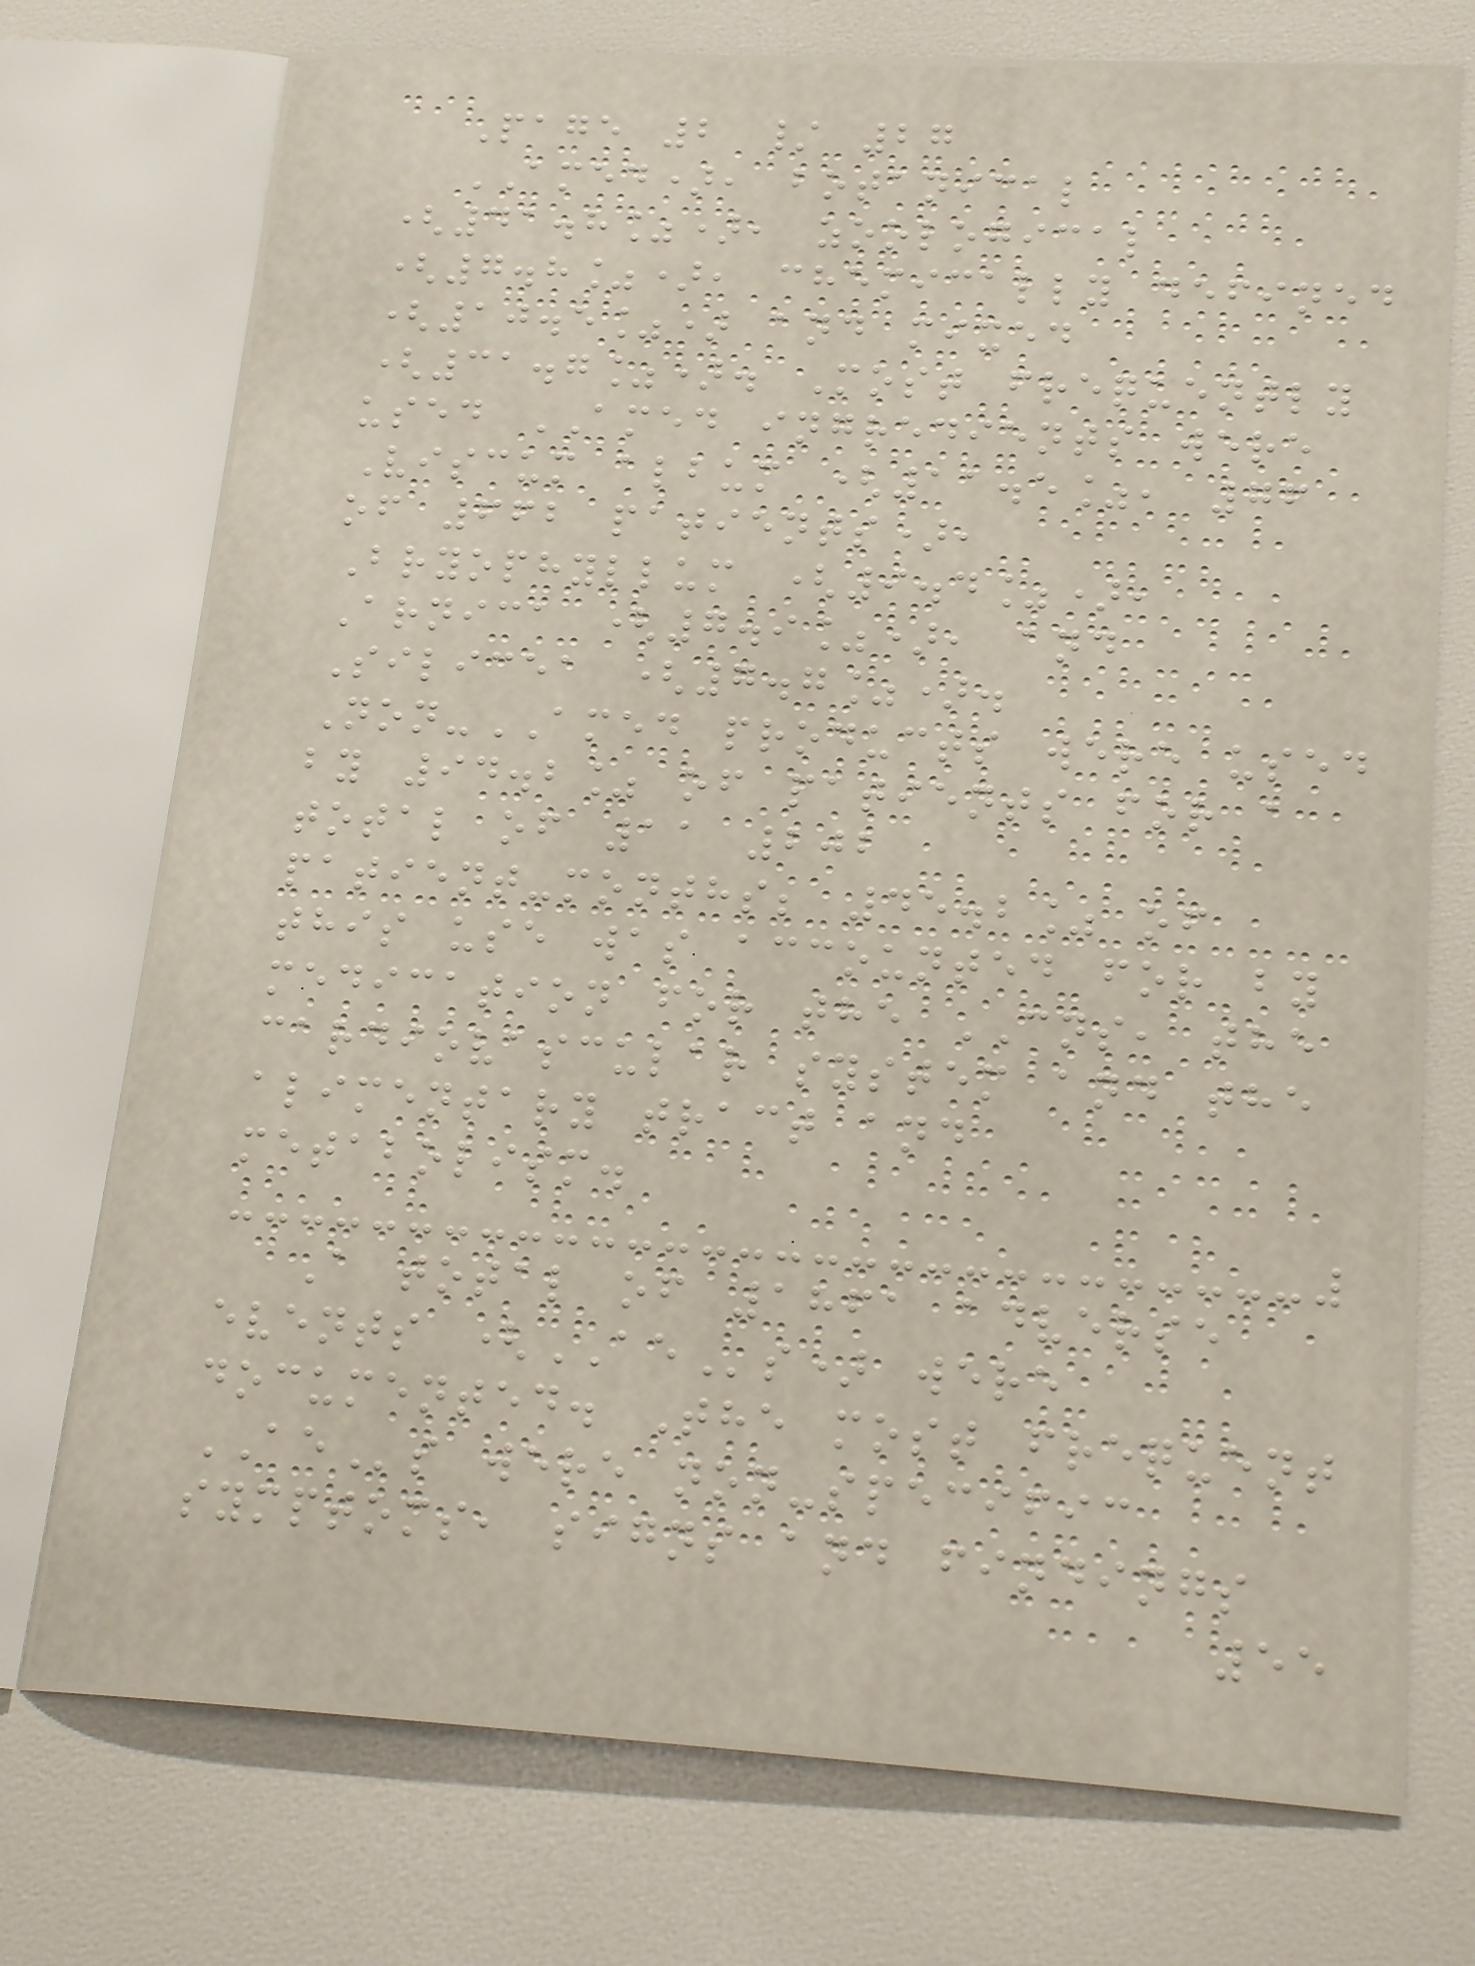Page 2 / 27
AMED), botanical
(41.8%), zoological
(7.8%), chemically defined
(10.5%) and mixed
(31.7%). Most frequently
used AMED ingredients were
Viscum album (11.5%, 76
of 662 patients),
Bryophyllum (9.4%),
Arnica (7.9%), and
Silicea (7.7%).
Non-AMED products were used
by 94.2% of patients for a
total of 11 202
patient-months; 45.2% of
this use was accounted for by
medication for the CNS, the
cardiovascular system and the
alimentary tract and
metabolism.
A total of 1861 adverse
events (AEs) were
documented. The most frequent
AEs were non-specific
symptoms, signs and findings
55
